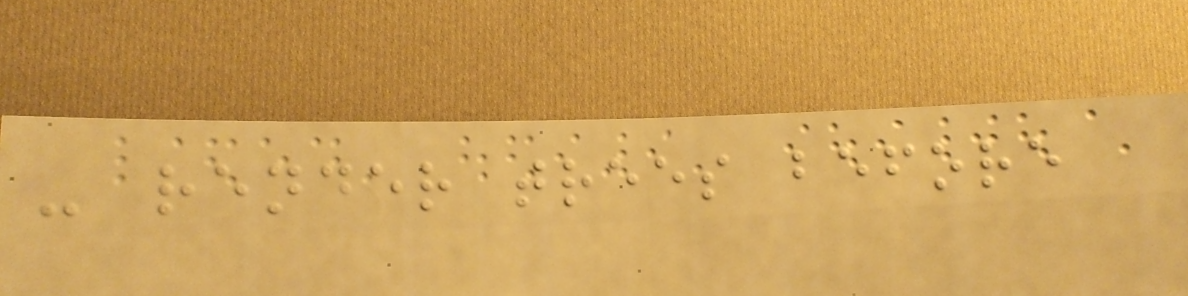- render trees before
